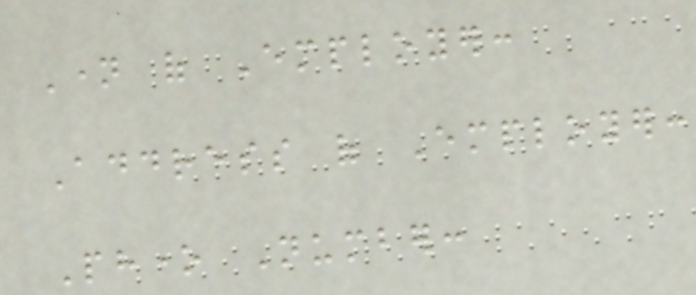Name of Employer:
Address of Employer:
Phone Number:
